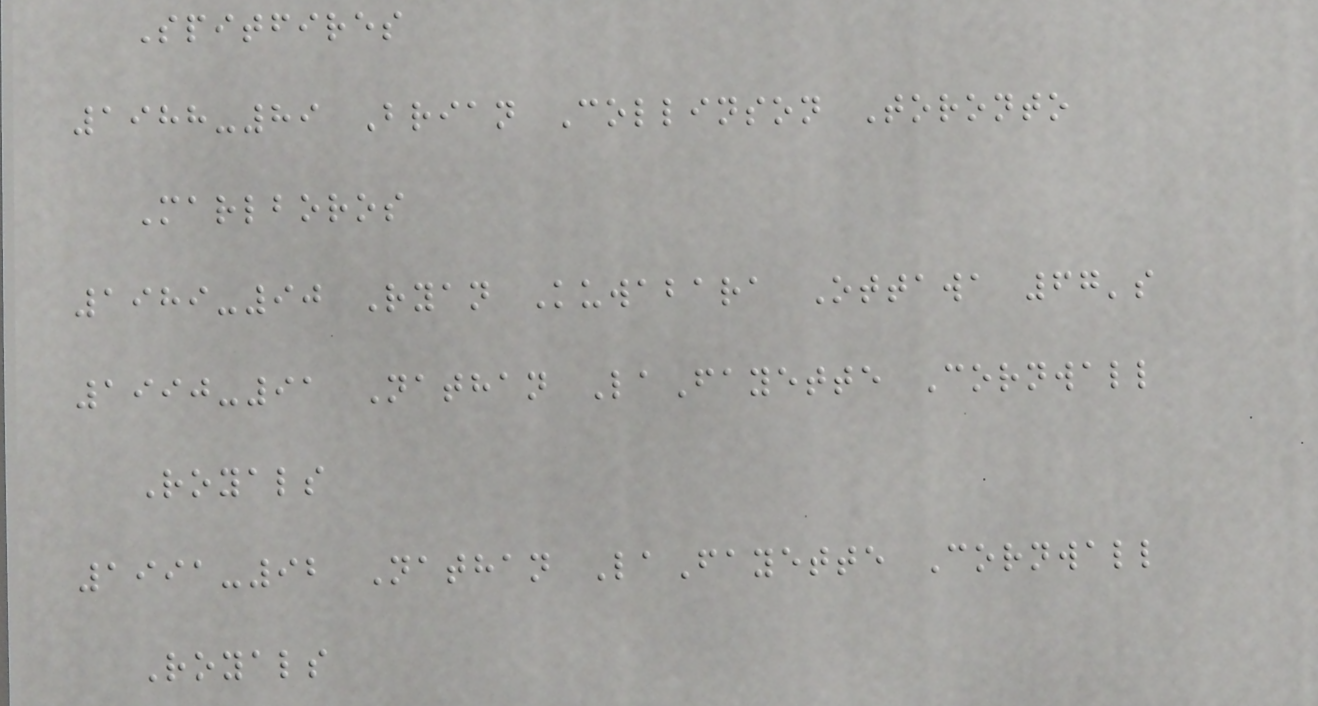Spitfires
1988-89 Brian Collinson Toronto
Marlboros
1989-90 Ryan Kuwabara Ottawa 67's
1990-91 Nathan LaFayette Cornwall
Royals
1991-92 Nathan LaFayette Cornwall
Royals
